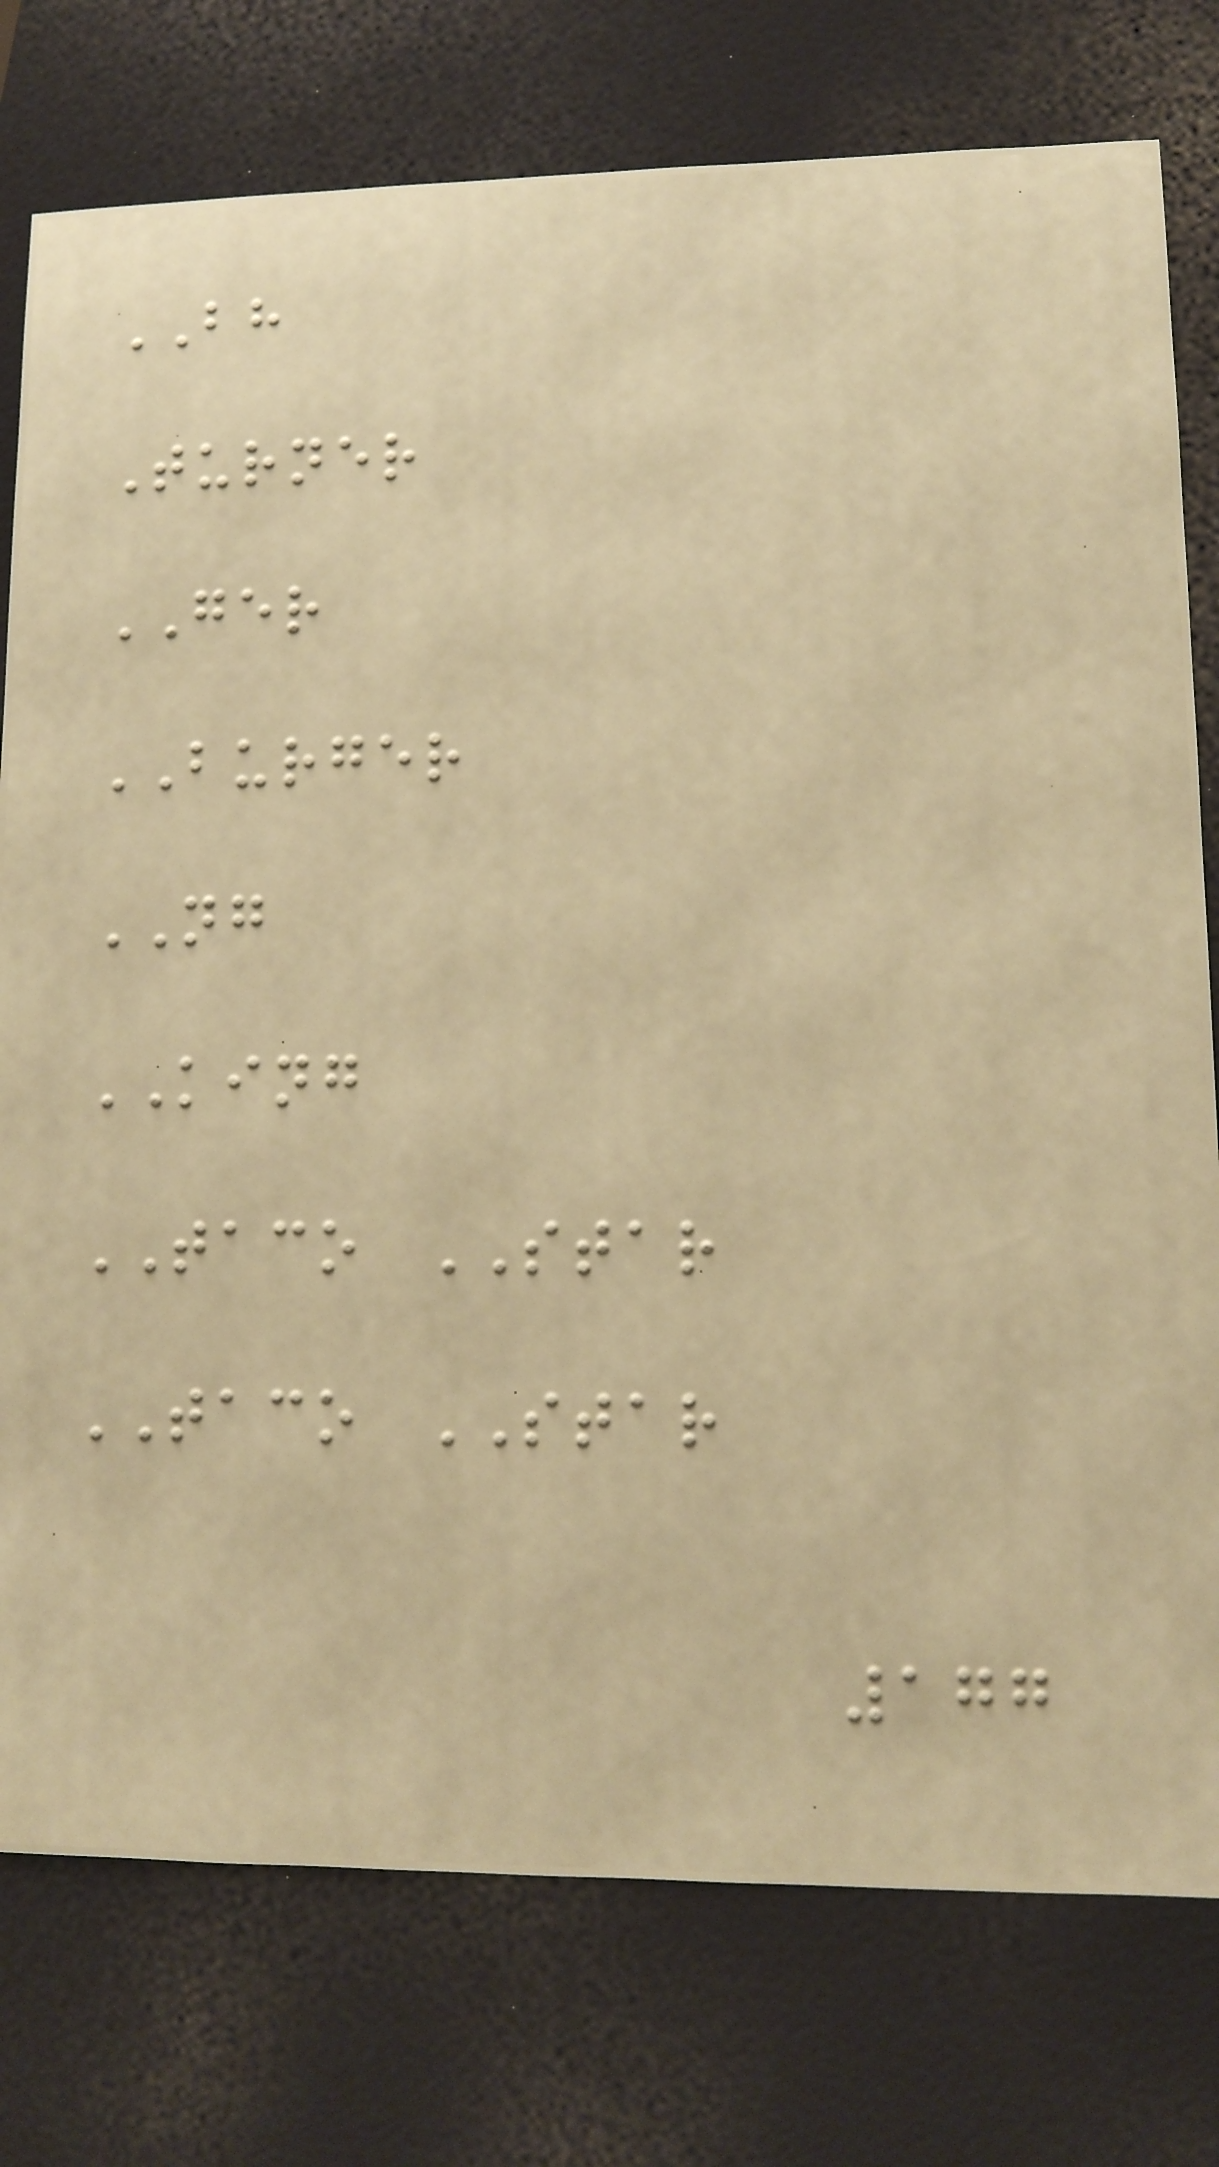BH
Turner
GER
BURGER
NG
KING
TACO STAR
TACO STAR
177
